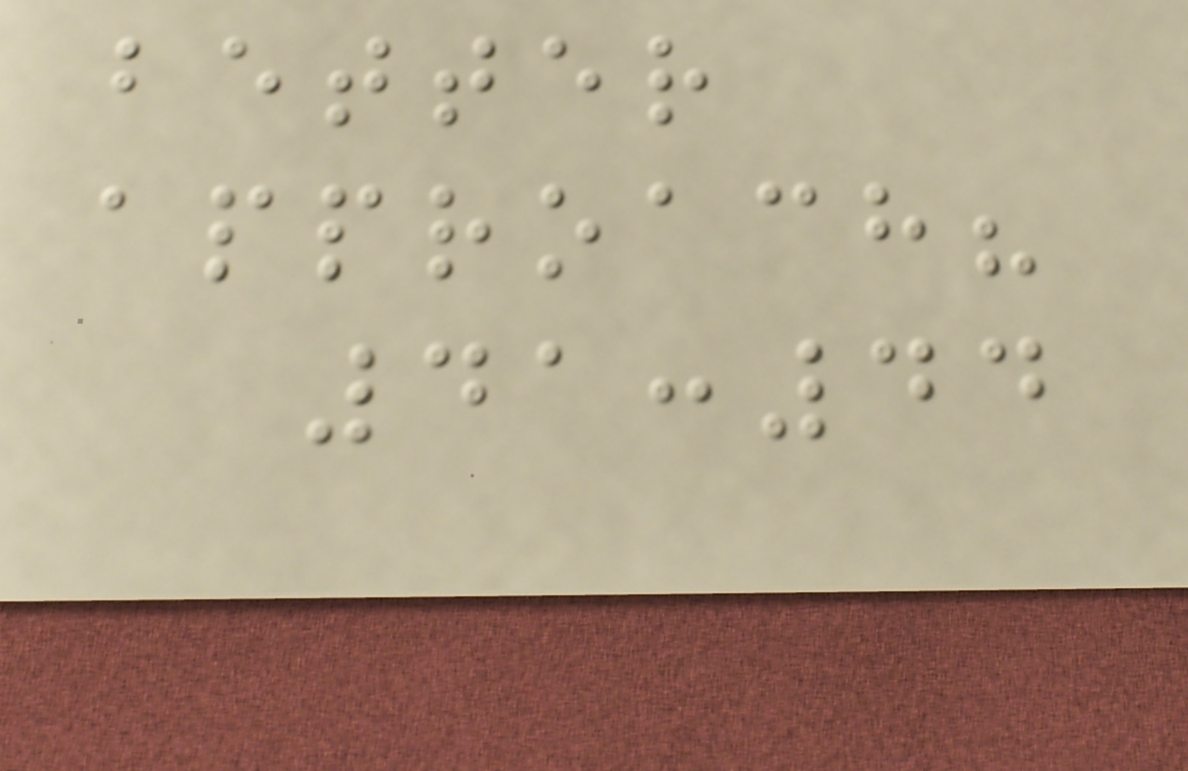better
approach?
41:44
